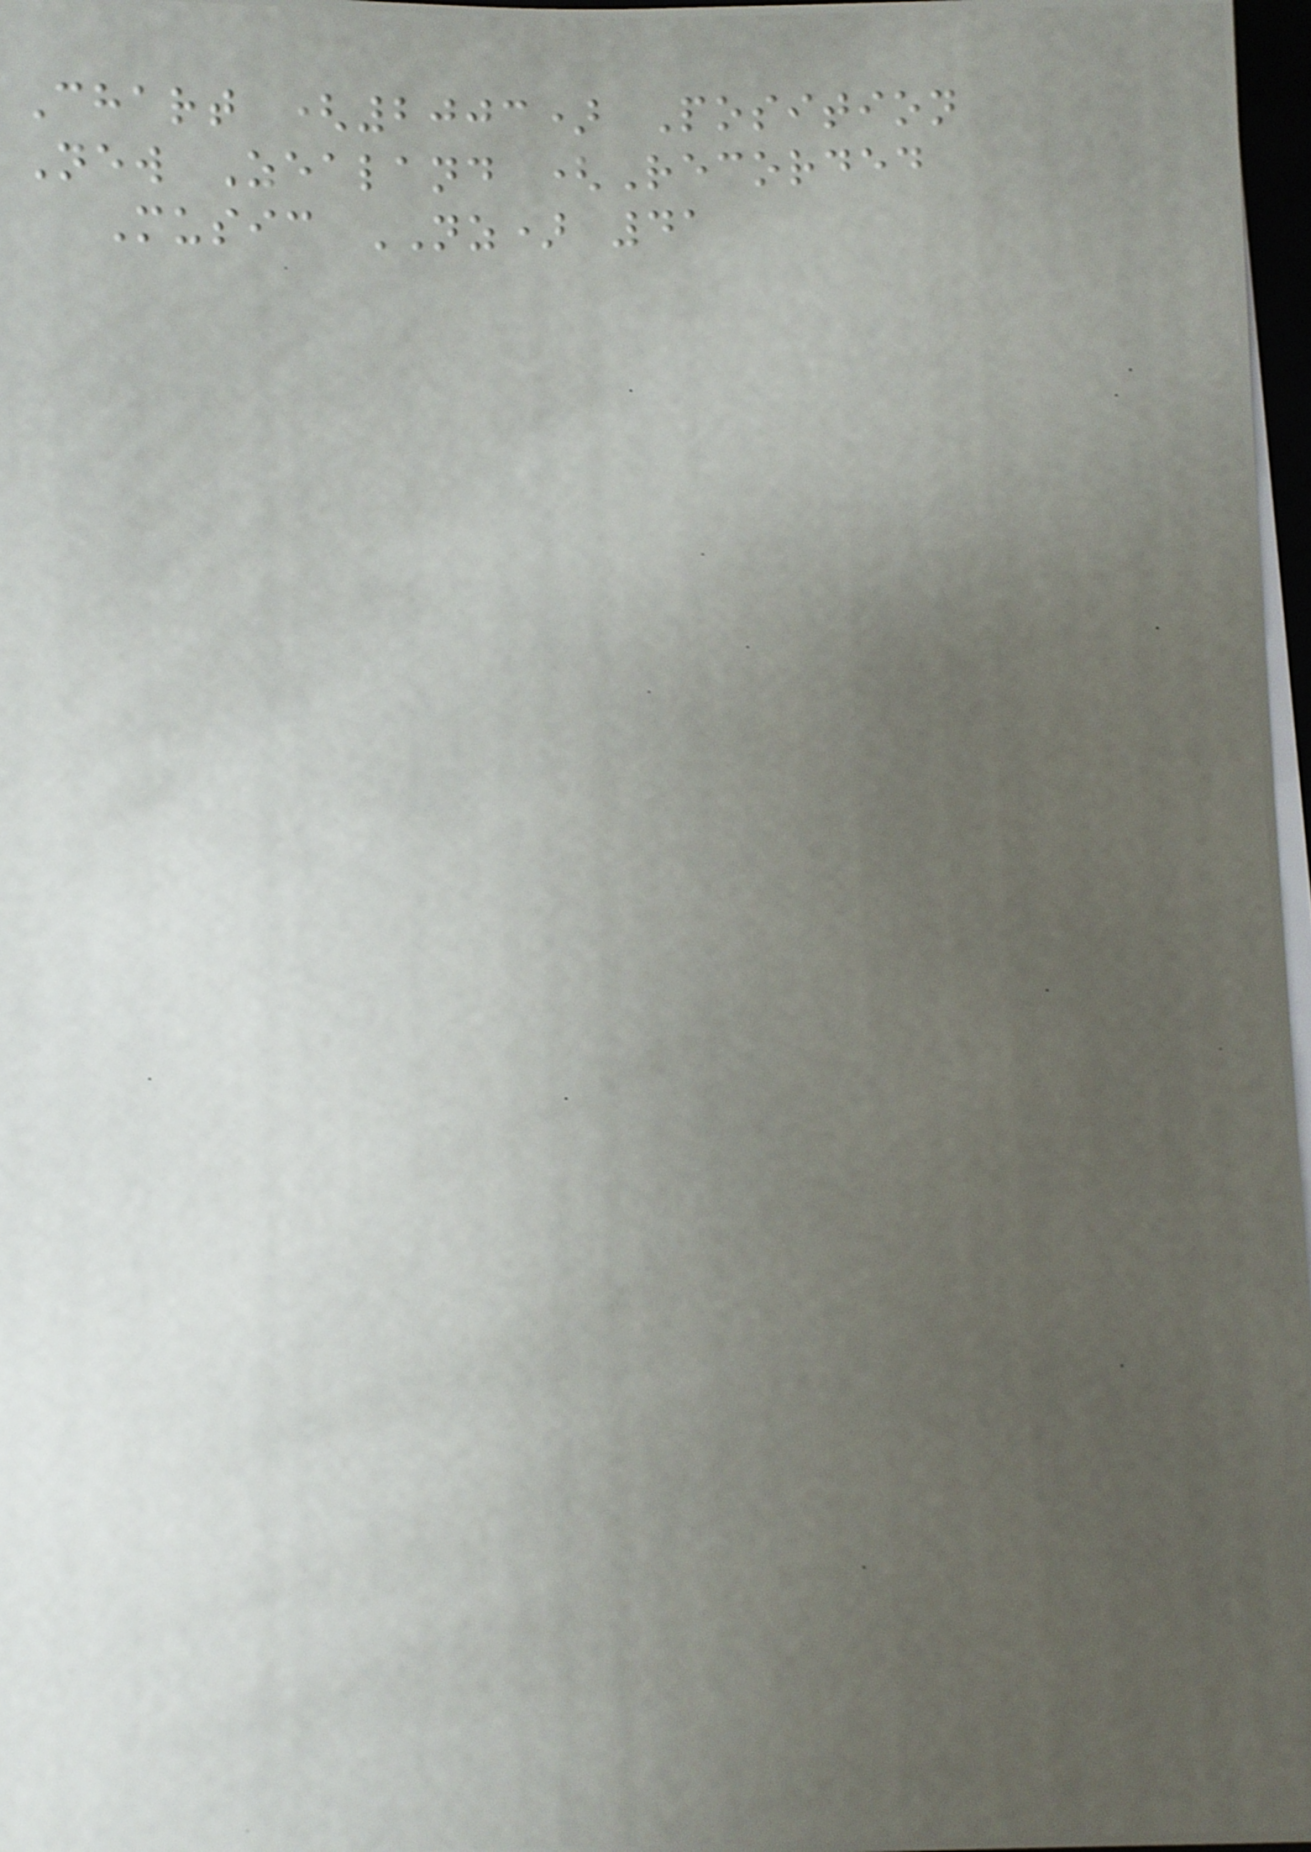Chart (2003) Position
New Zealand (Recorded
Music NZ) 41
